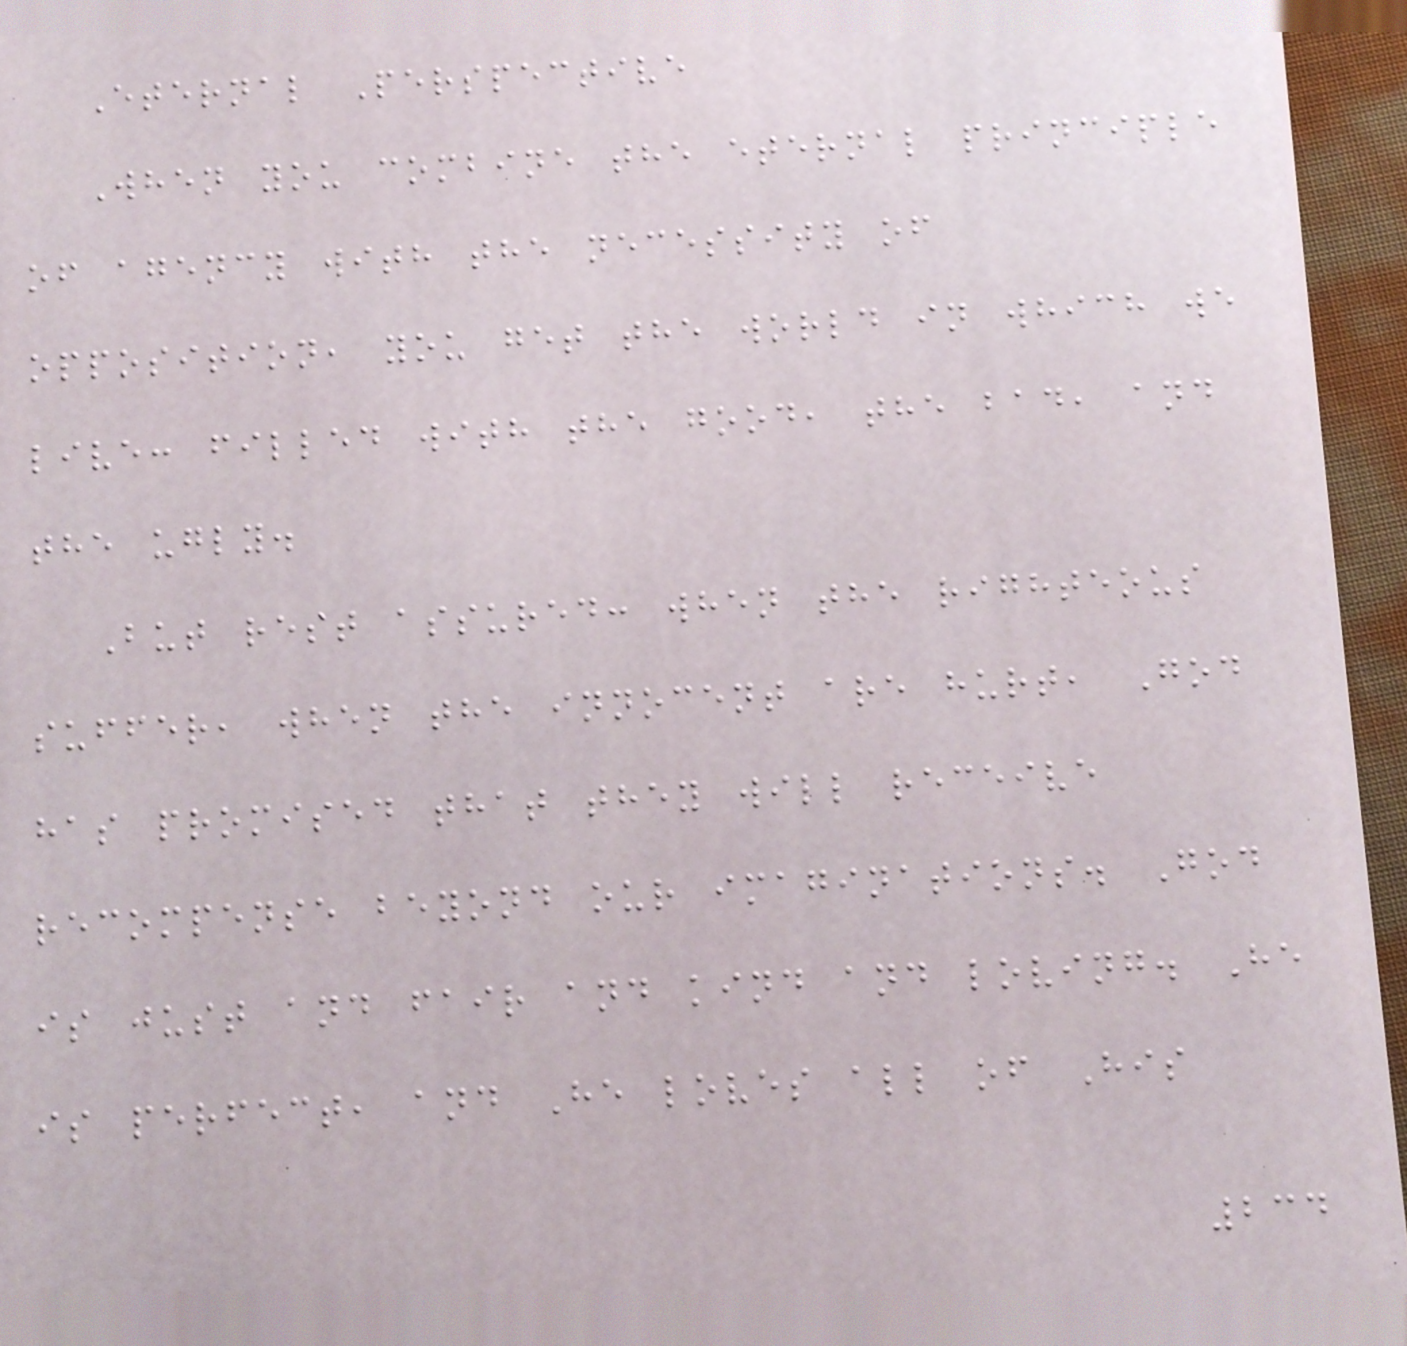Eternal Perspective
When you combine the eternal principle
of agency with the necessity of
opposition, you get the world in which we
live: filled with the good, the bad, and
the ugly.
But rest assured: when the righteous
suffer, when the innocent are hurt, God
has promised that they will receive
recompense beyond our imaginations. God
is just and fair and kind and loving. He
is perfect, and He loves all of His
234
